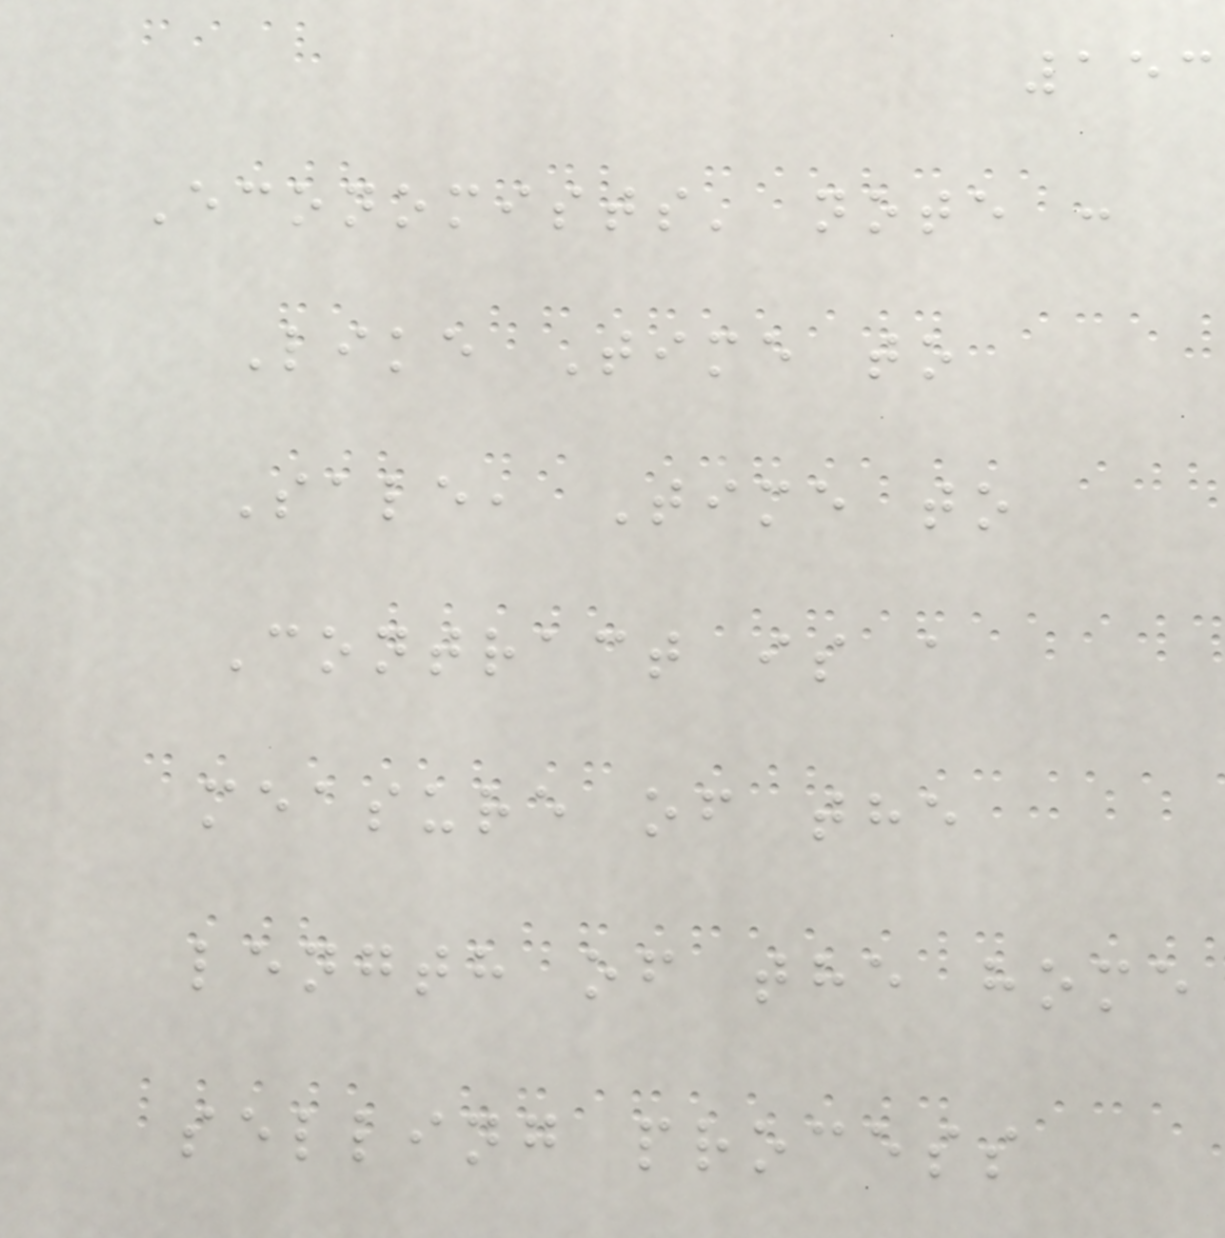153
Economists' note :
Like Time to
Sale, Time to
Contract is a
measure of the
length of the home
selling process
